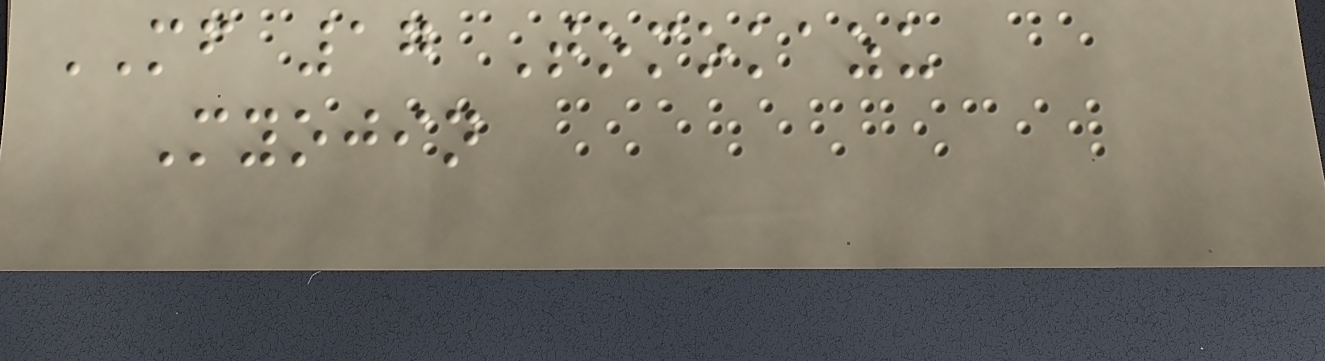MF 17 Tomokazu
Myojin
